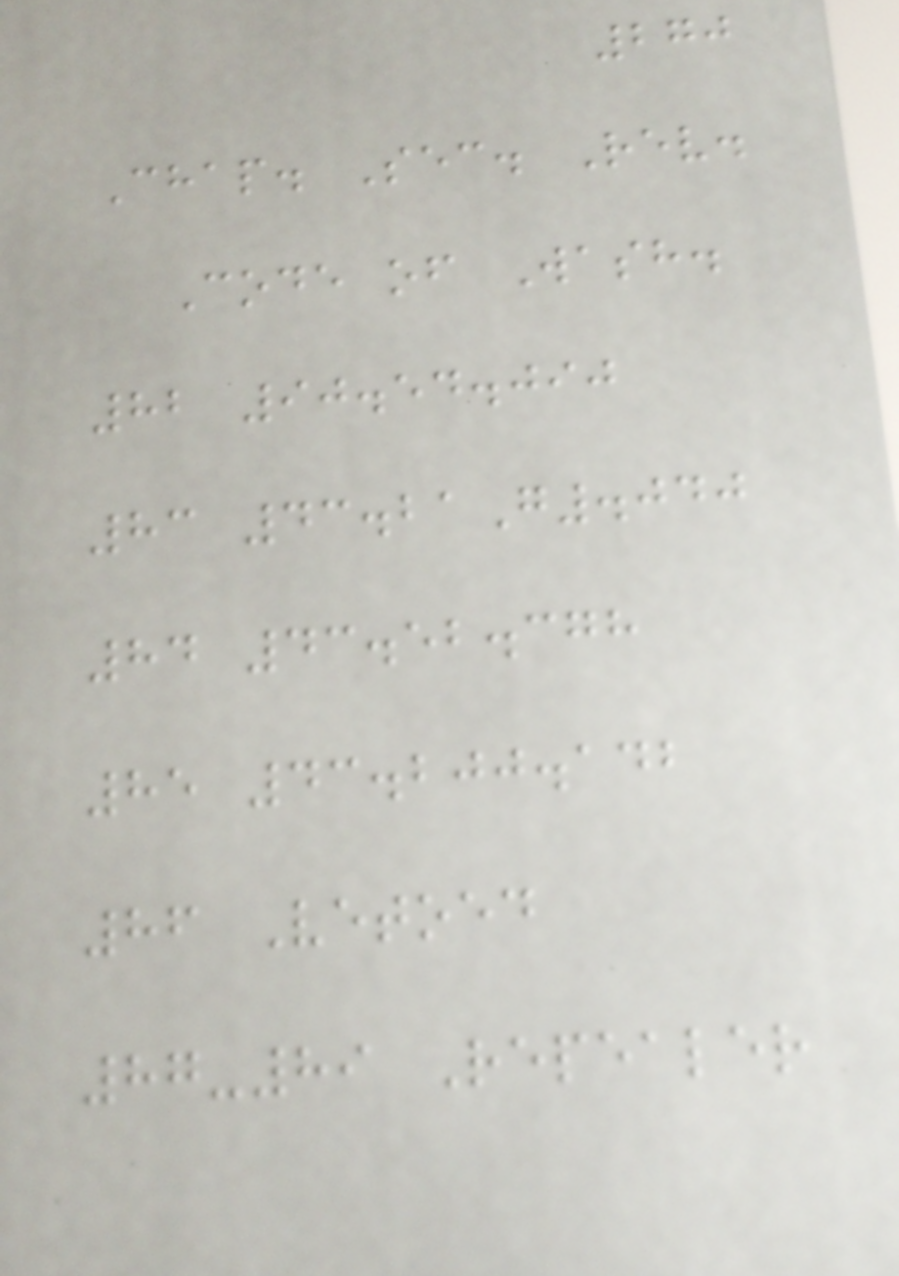270
Chap. Sec. Rev.
Code of Wash.
82 90.54.090
83 43.21G.040
84 43.52.378
85 43.200.142
86 Vetoed
87-89 Repealer
